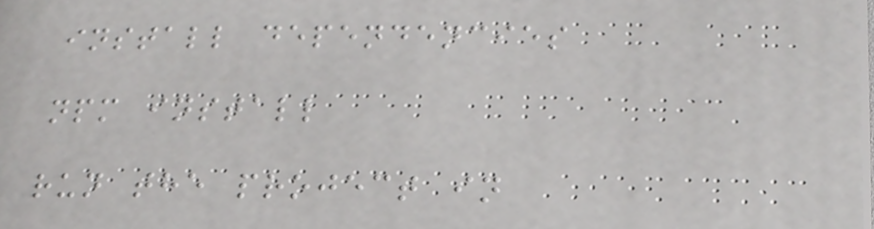install dependencies
npm install
run the project in
